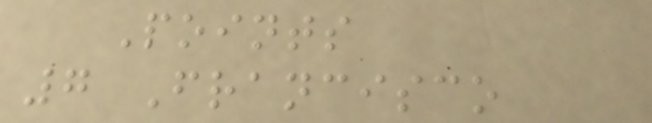Points
7 Francisco
